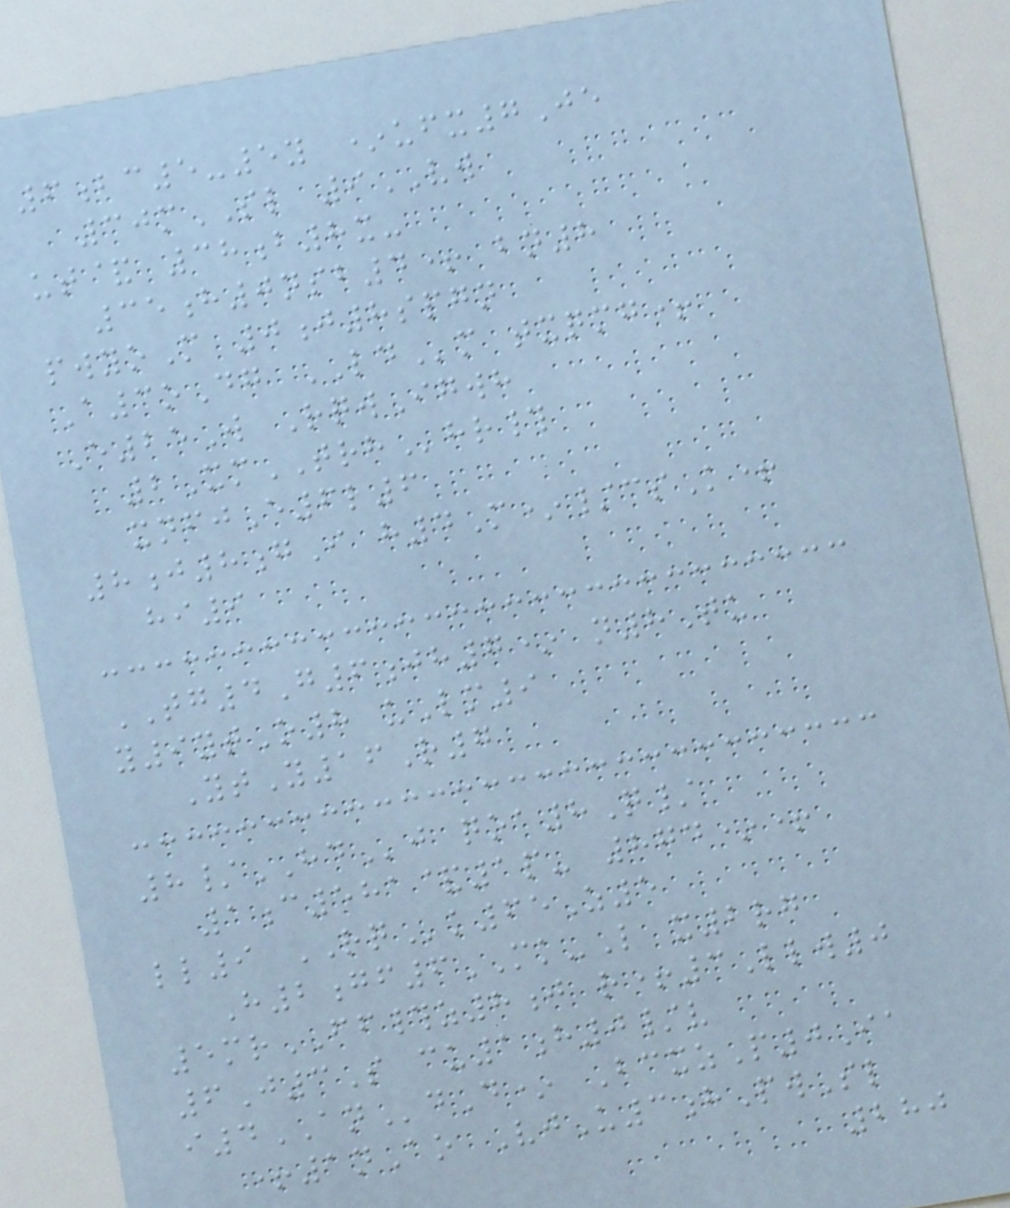6bc5-5y *ufx7Je
30mSL 9VW
ut& 38b8x-
35h0nsb4+ bn8
pwyoM 0j8spgn
A3oDg LDm txqmg+
E25W RqwIgwh
2XmTRHhr#
xnfjE6l6
8j8gI h4M*/csK+
hi9
TG4G6jh7* n8Tu
y9ytO8 uLm9
YtY16R7
8/HDj qoa8Q/
1c581&1p- 874*+
ll9 RQk65Z5
H2gf6MK-L x2rg
5mrFF#z8j r+3Llw0
6J3S cu1h0/v
i4ANdD* BcxzP0Ia
+1nAo VjU3hPwSl
280
